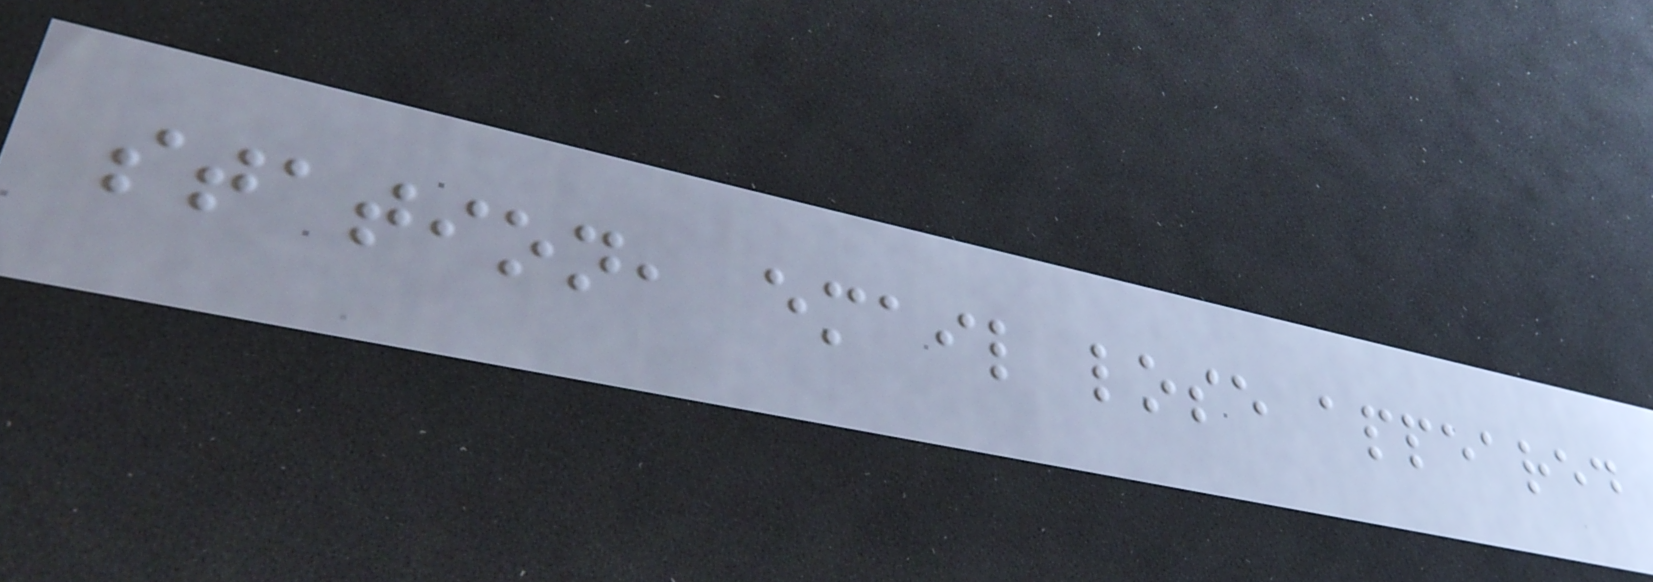station, email lose appeared
